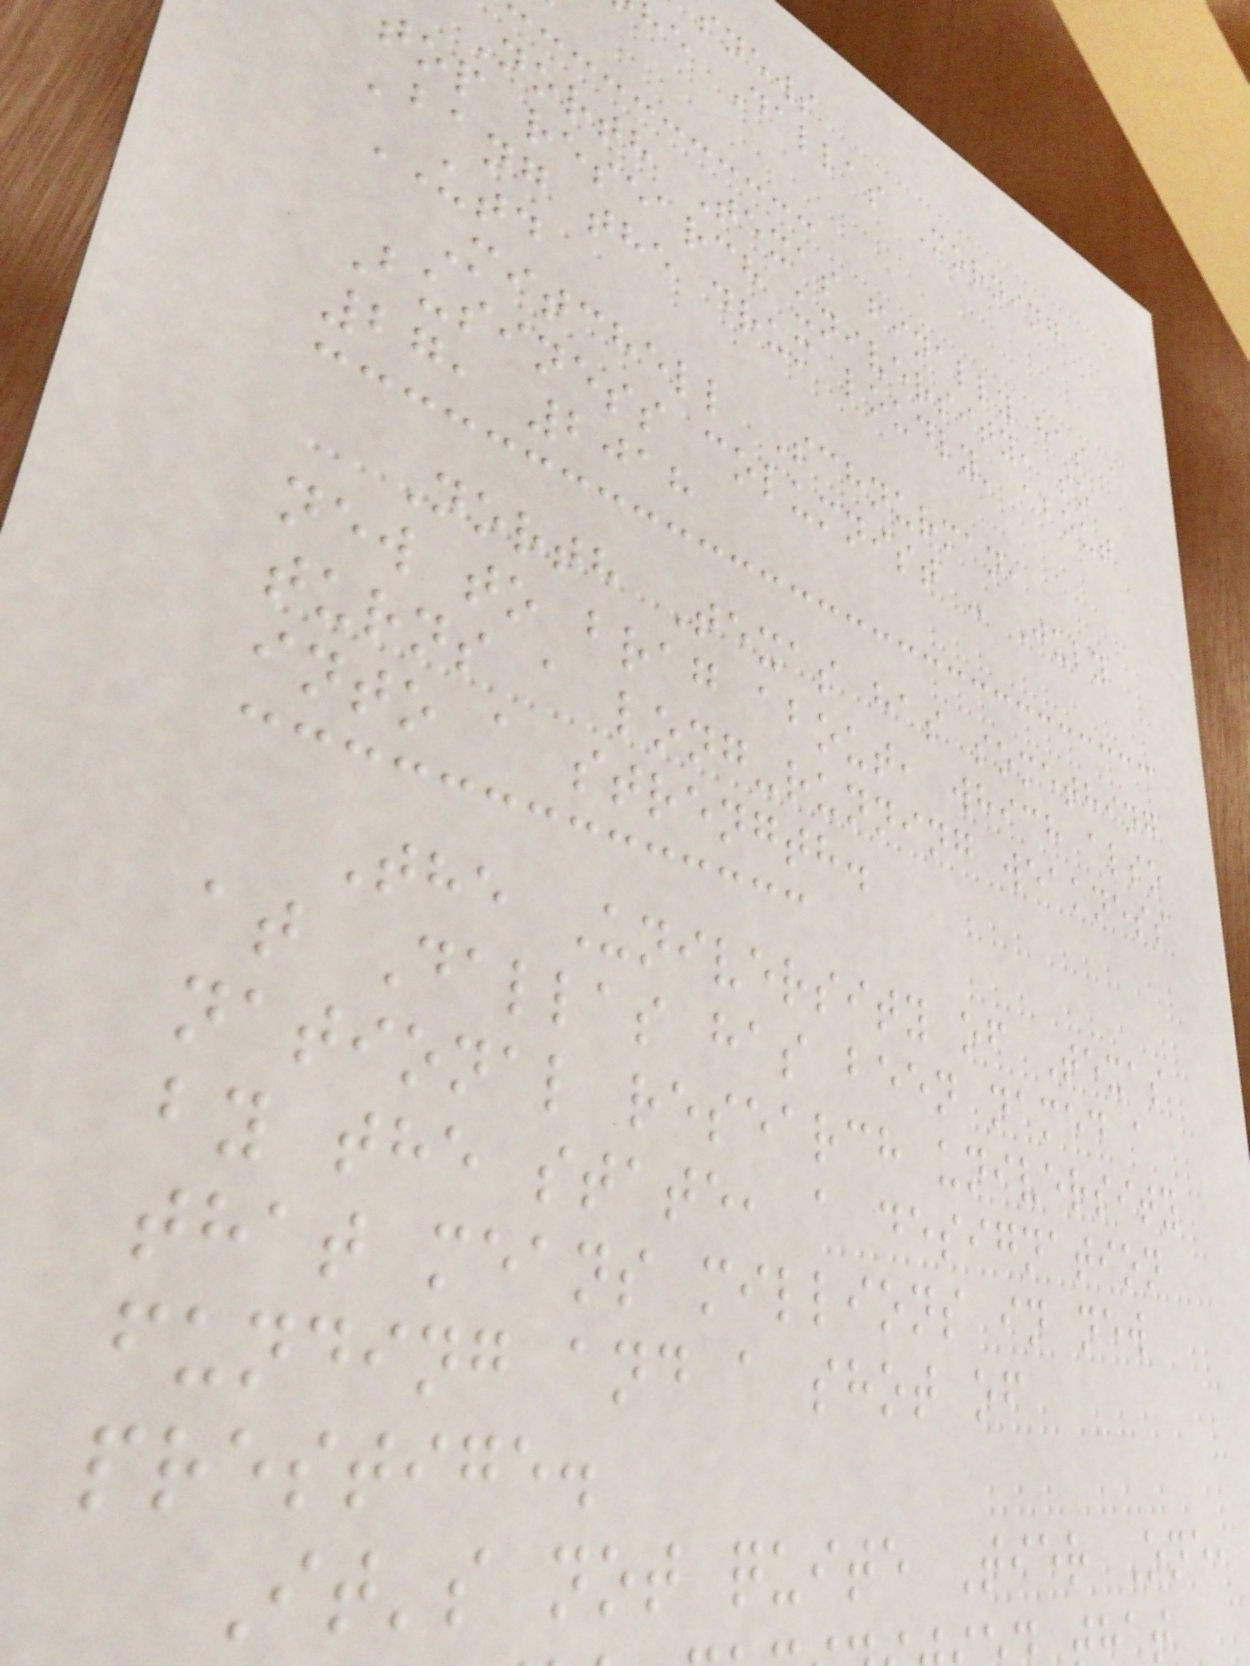snews
he Dallas Morning
North Texas finally has a
top research university, so
'bang the drum loudly' about
UTD
Mitchell Schnurman,
Business columnist - July
27, 2018
North Texas has something
new to brag about, which also
turns a long-running weakness
into a strength.
The University of Texas
at Dallas has been named a
national research university
by the state, a designation
that means millions in new
funding and a shot of
prestige.
It's not quite Tier One,
